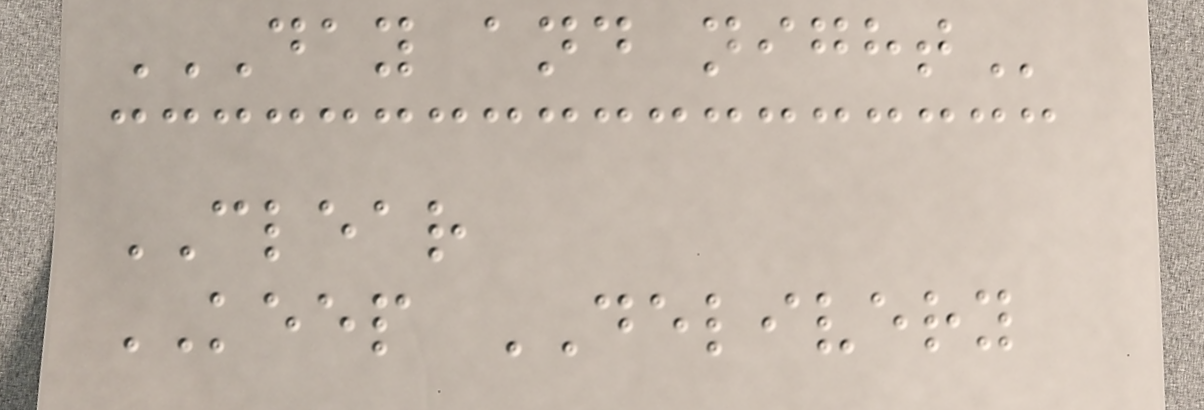DAY AND NIGHT
CLEAR
KEEP DELIVERY
